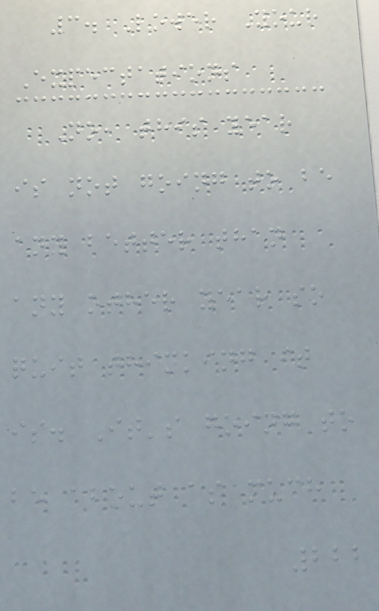3. Lower Your
Expectations
No, this year
is not going to be
any better than
any other year so
quit thinking it
is. It's going to
be about as much
222
